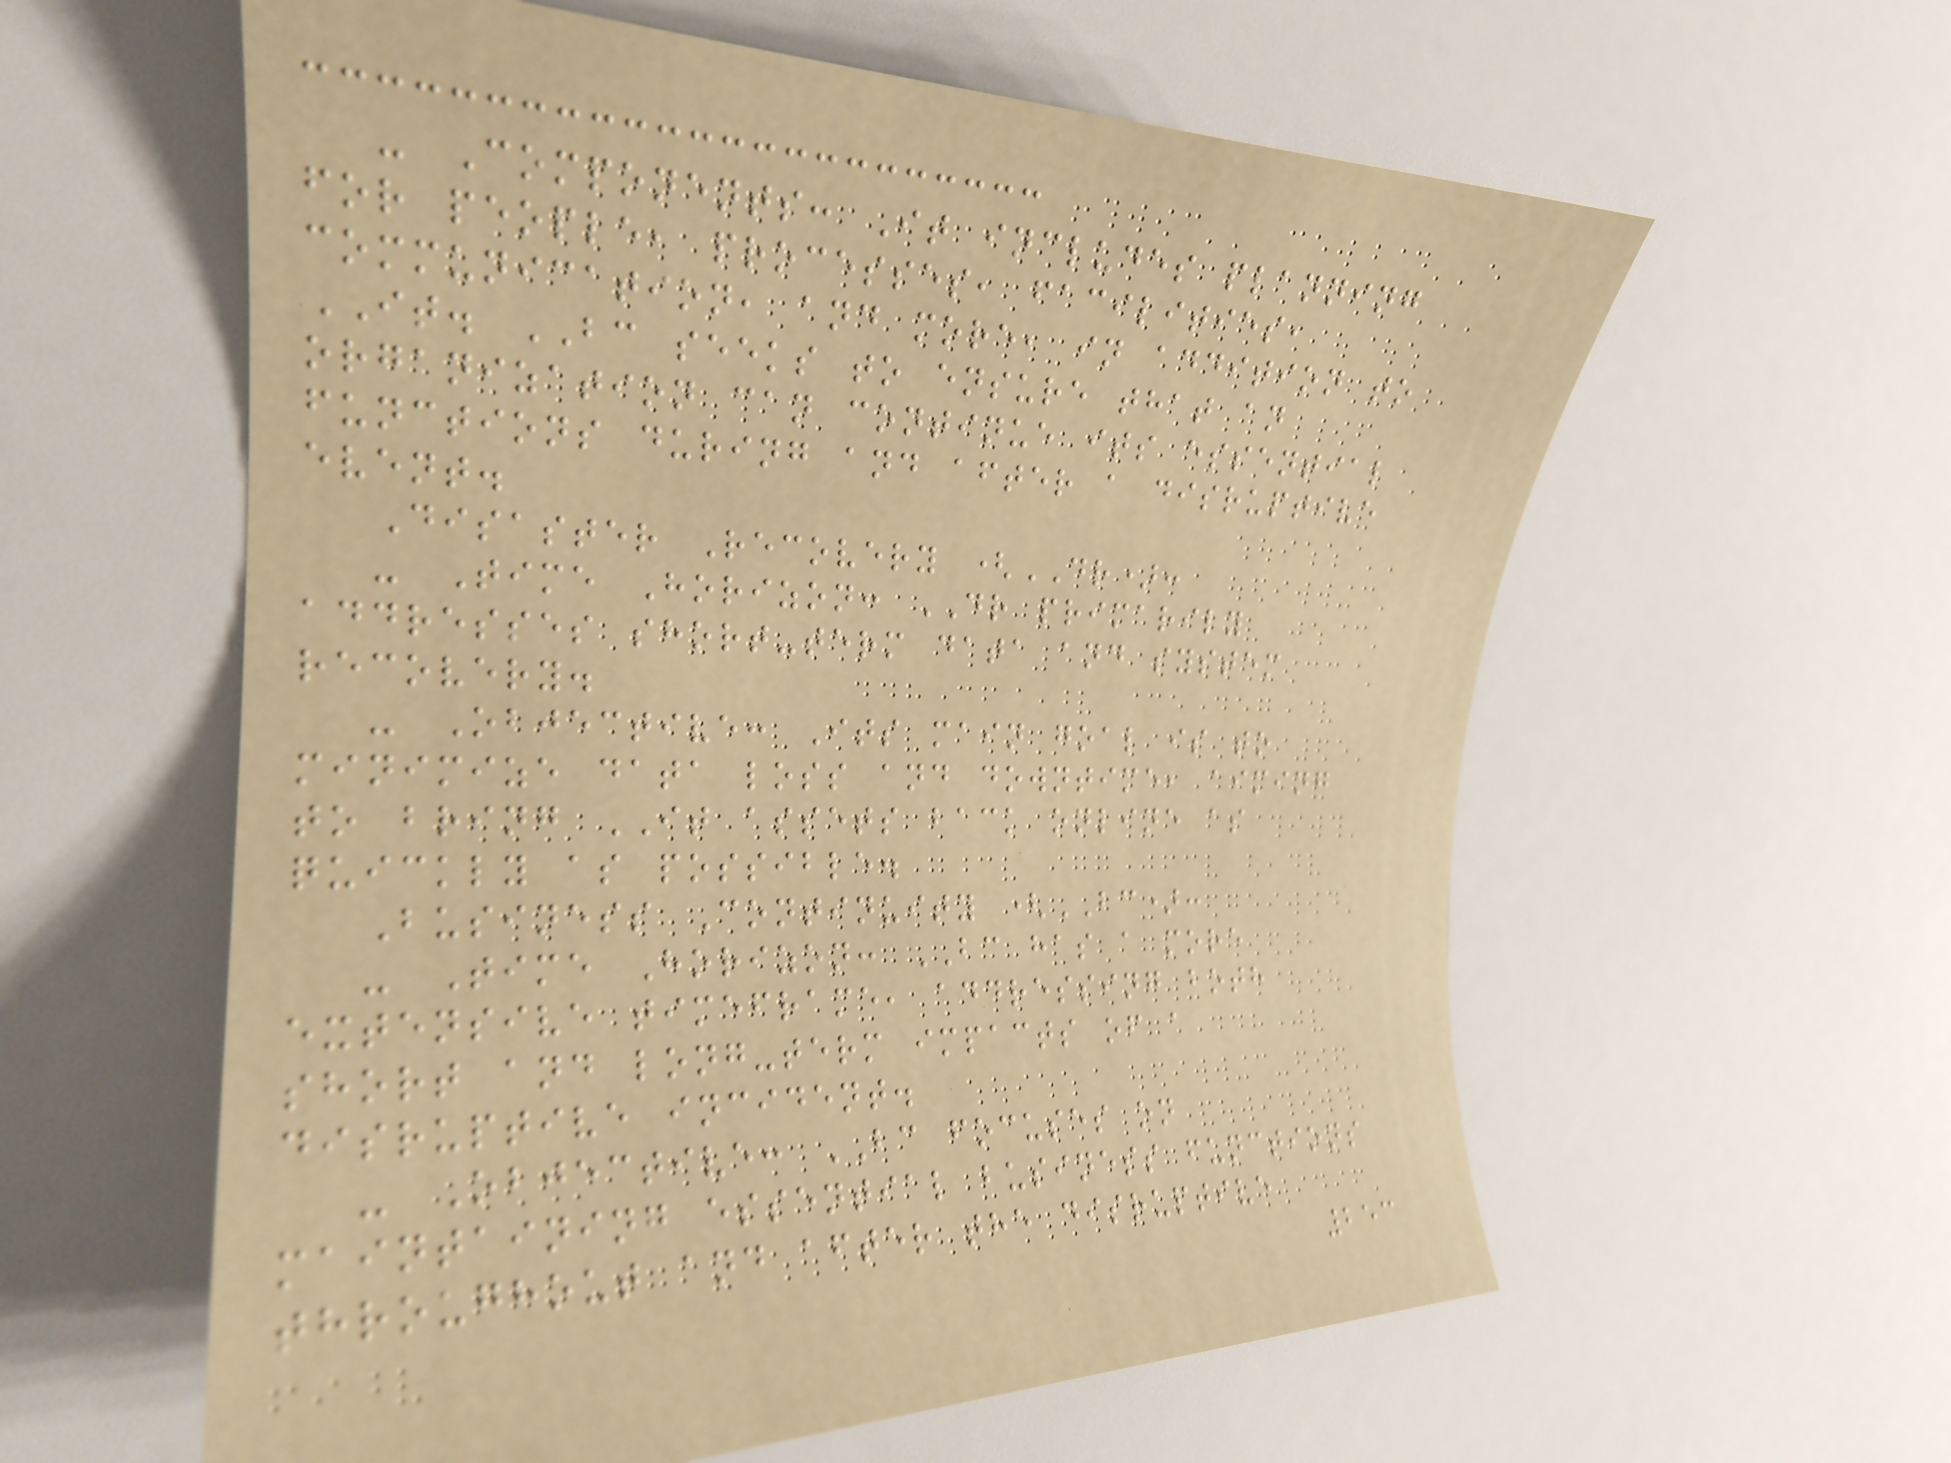- Components: It includes planning
for people, processes, facilities,
communication, and more, in addition to
IT. BC seeks to ensure that an
organization can continue its essential
functions during and after a disruptive
event.
Disaster Recovery (DR):
- Time Horizon: DR primarily
addresses short-term data and system
recovery.
- Objective: Its main goal is to
minimize data loss and downtime, aiming
to bring IT assets back online as
quickly as possible.
Business Continuity (BC):
- Time Horizon: BC has a more
extensive timeframe, addressing both
short and long-term impacts of a
disruptive incident.
- Objective: BC focuses on
maintaining essential business functions
throughout and after the disruptive
253
